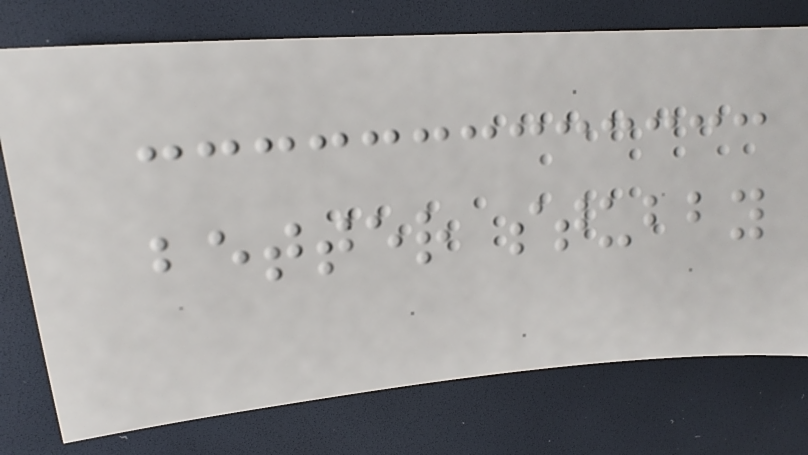better stubby
